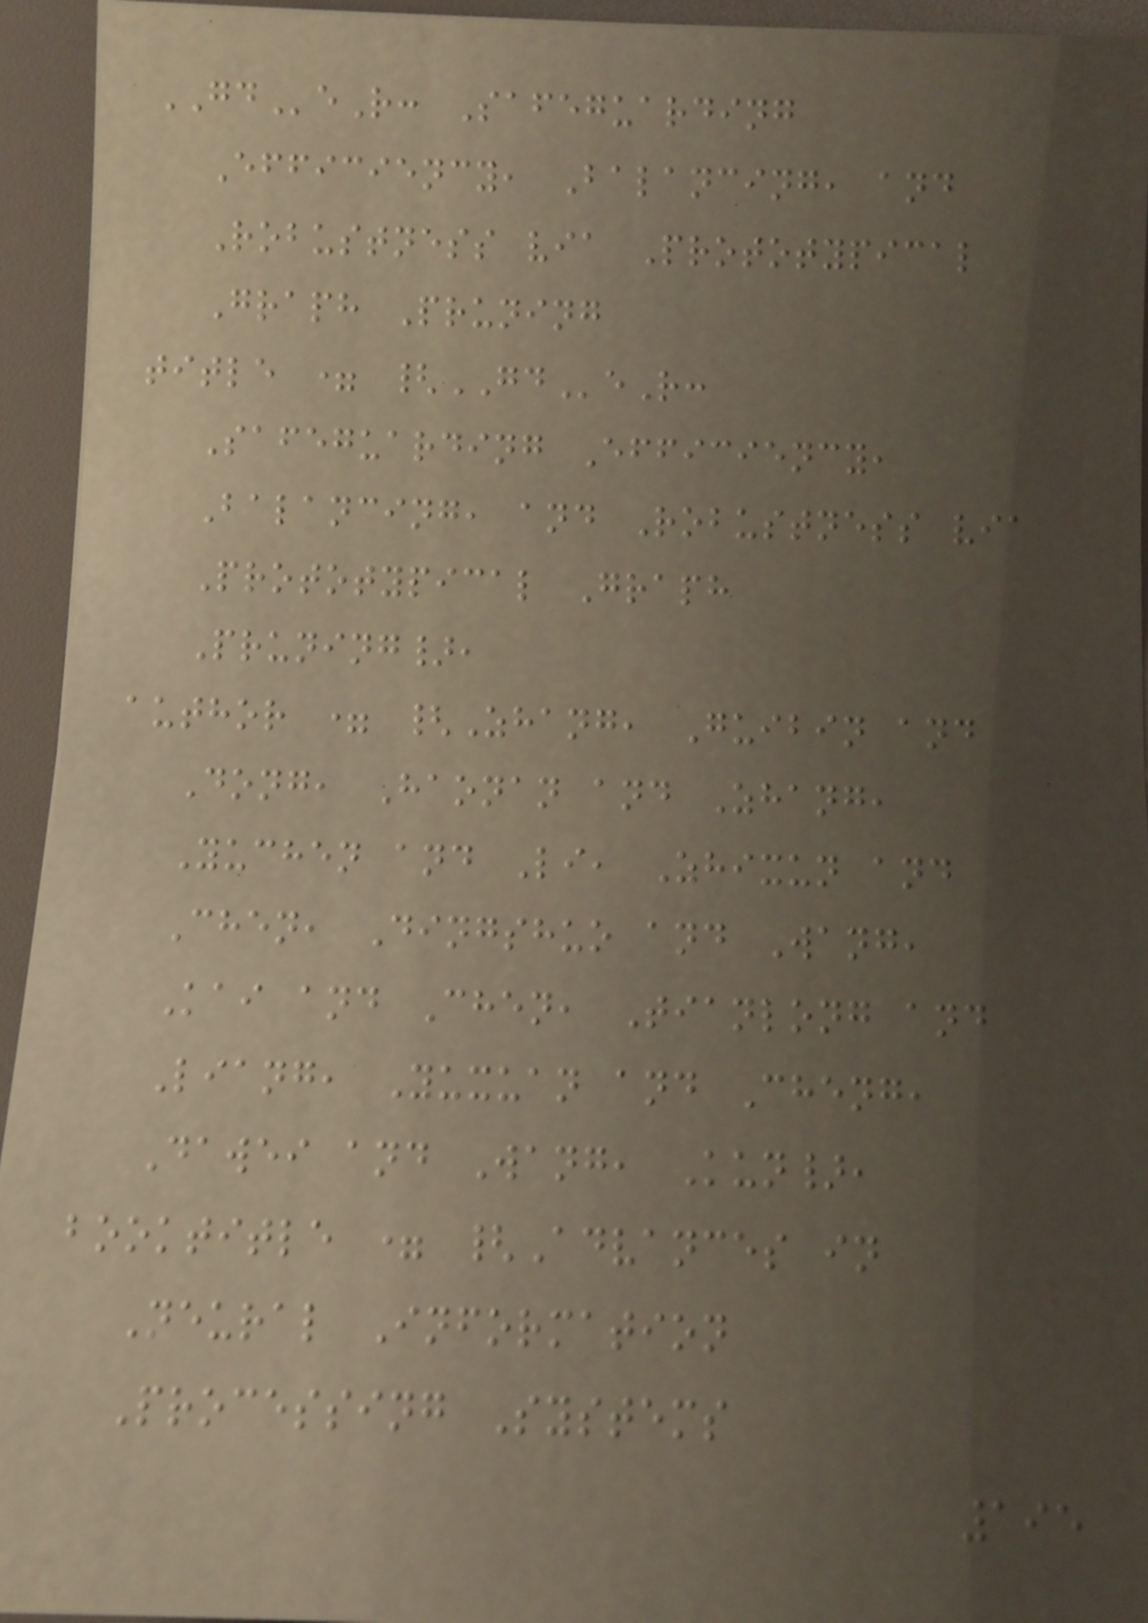GDeR: Safeguarding
Efficiency, Balancing, and
Robustness via Prototypical
Graph Pruning
title = {GDeR:
Safeguarding Efficiency,
Balancing, and Robustness via
Prototypical Graph
Pruning},
author = {Zhang, Guibin and
Dong, Haonan and Zhang,
Yuchen and Li, Zhixun and
Chen, Dingshuo and Wang,
Kai and Chen, Tianlong and
Liang, Yuxuan and Cheng,
Dawei and Wang, Kun},
booktitle = {Advances in
Neural Information
Processing Systems
195
